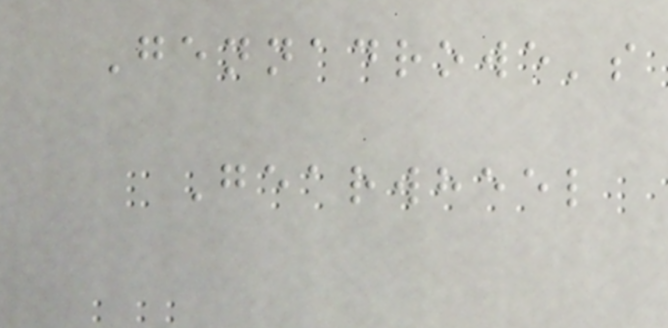Gennadrowe's
Gearwheel
